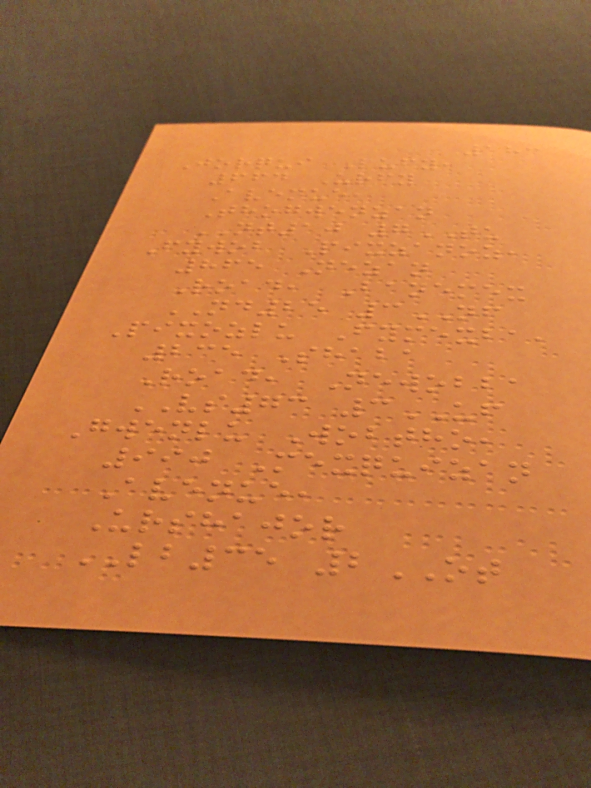183
Jorqui Lufy,
664 Urfy
Avenue,
Thogwenzan
NT10 7TU
Fywob Pixzanoz,
865 Nezan
Road, Banemex
ND25 3NF
Pixozlu Fymexba,
235 Shaba
Road, Newobba
VS73 3UF
Gwenlu Wobtho,
990 Mexquizan
Avenue,
Urshajor
LB35 2OT
